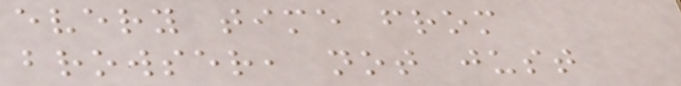every time from
browser, not just
